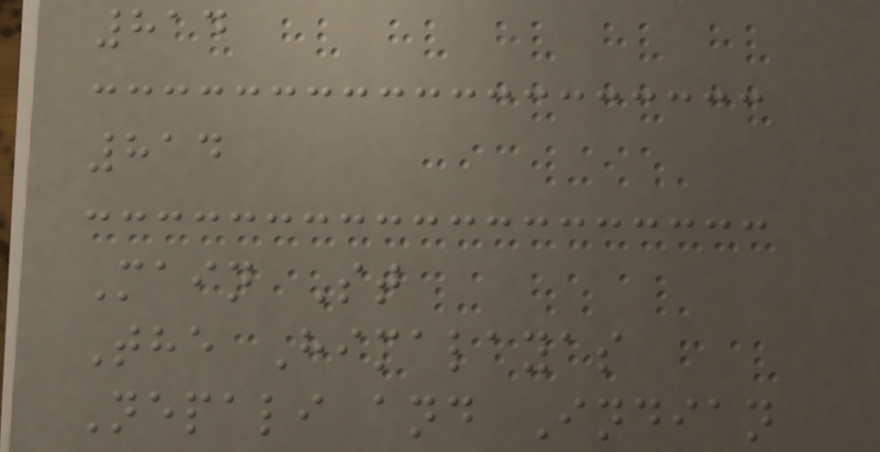814
814
Main St
The Himalayas
Nepali and Indian
